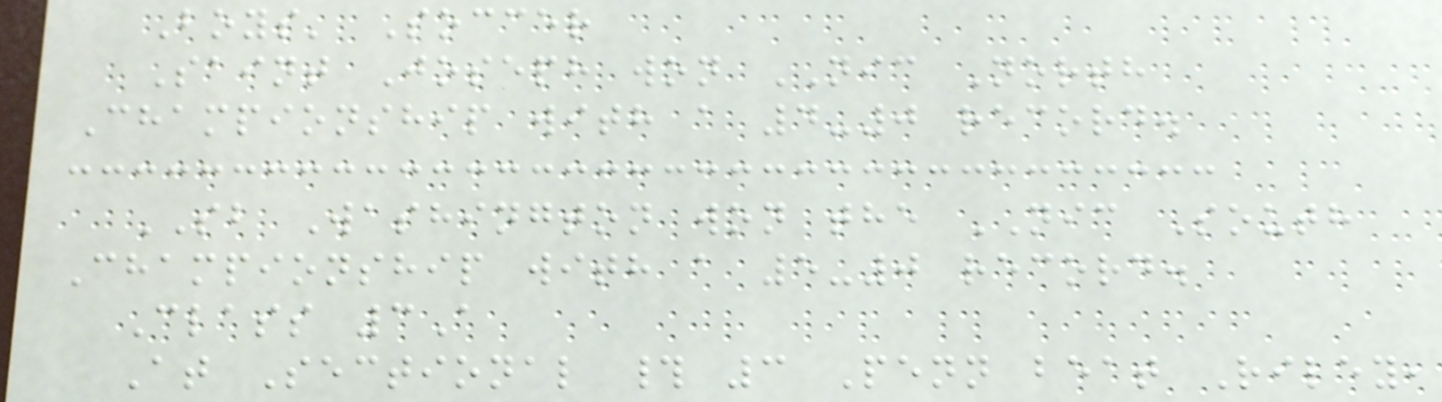Boys' Soccer
Saint Joseph won NIC North
Championship with a 4-0 record.
SB Washington won the NIC South
Championship with a 5-0 record.
Class 3A
At Sectional # 3 Penn beat Riley,
